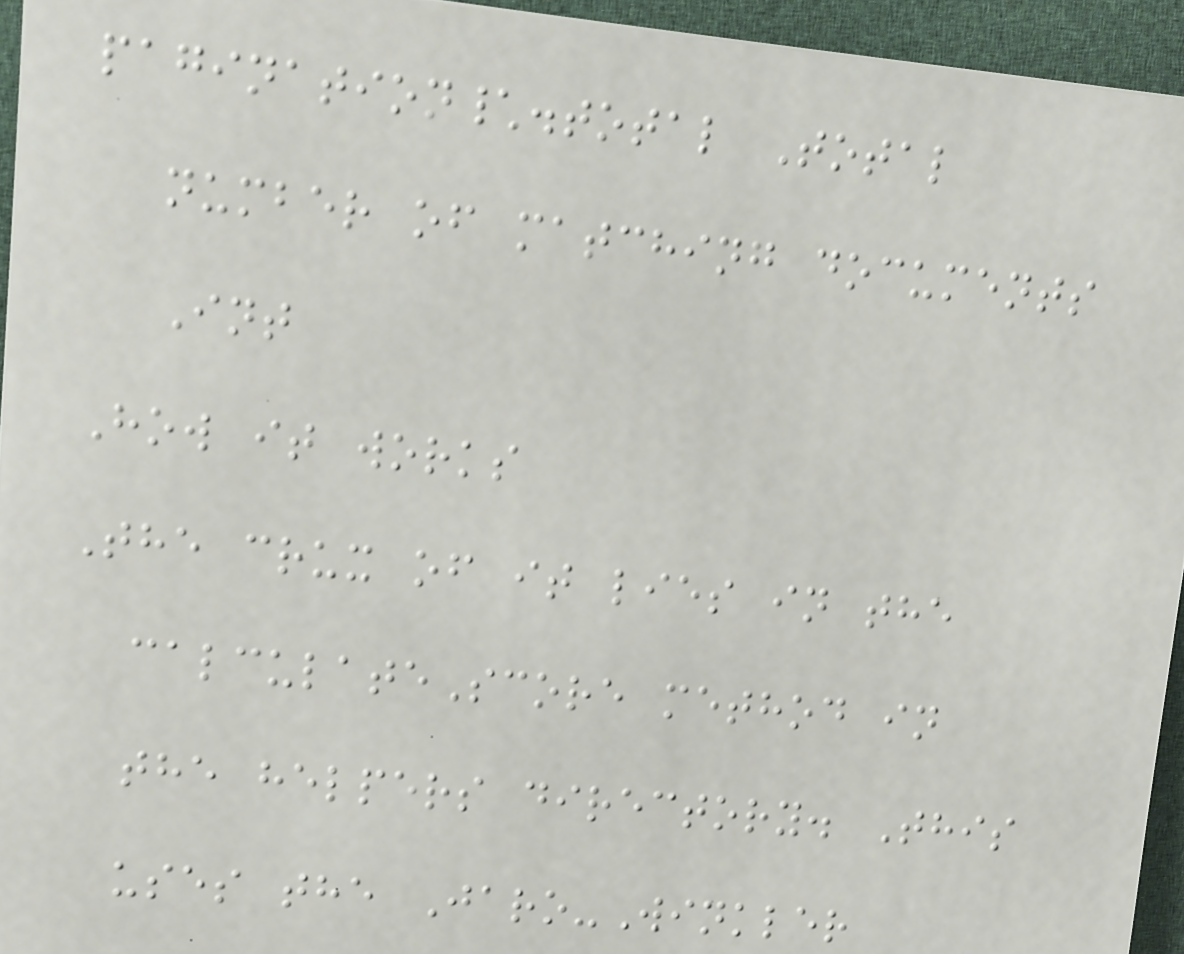pagination\.total Total
number of matching documents
Int
How it works
The crux of it lies in the
calculateScore method in
the helpers directory. This
uses the Jaro-Winkler
